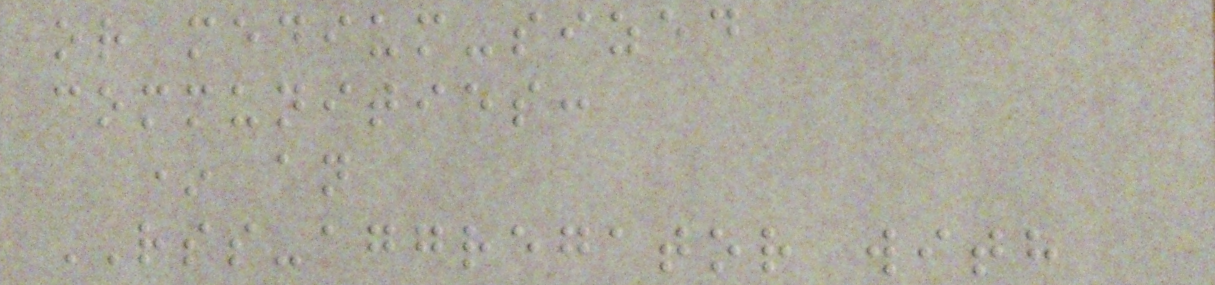or medium-sized
communities:
* an
RSS-aggregator with
